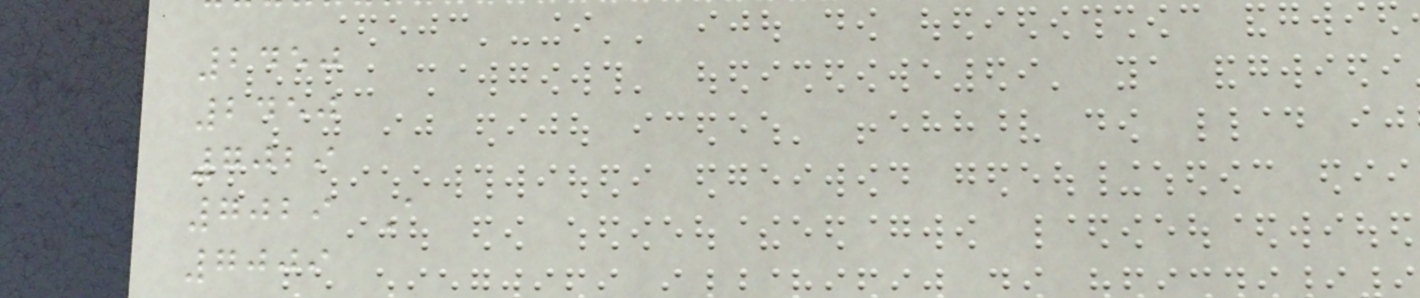2450
2450
7029
7029 A
7009
